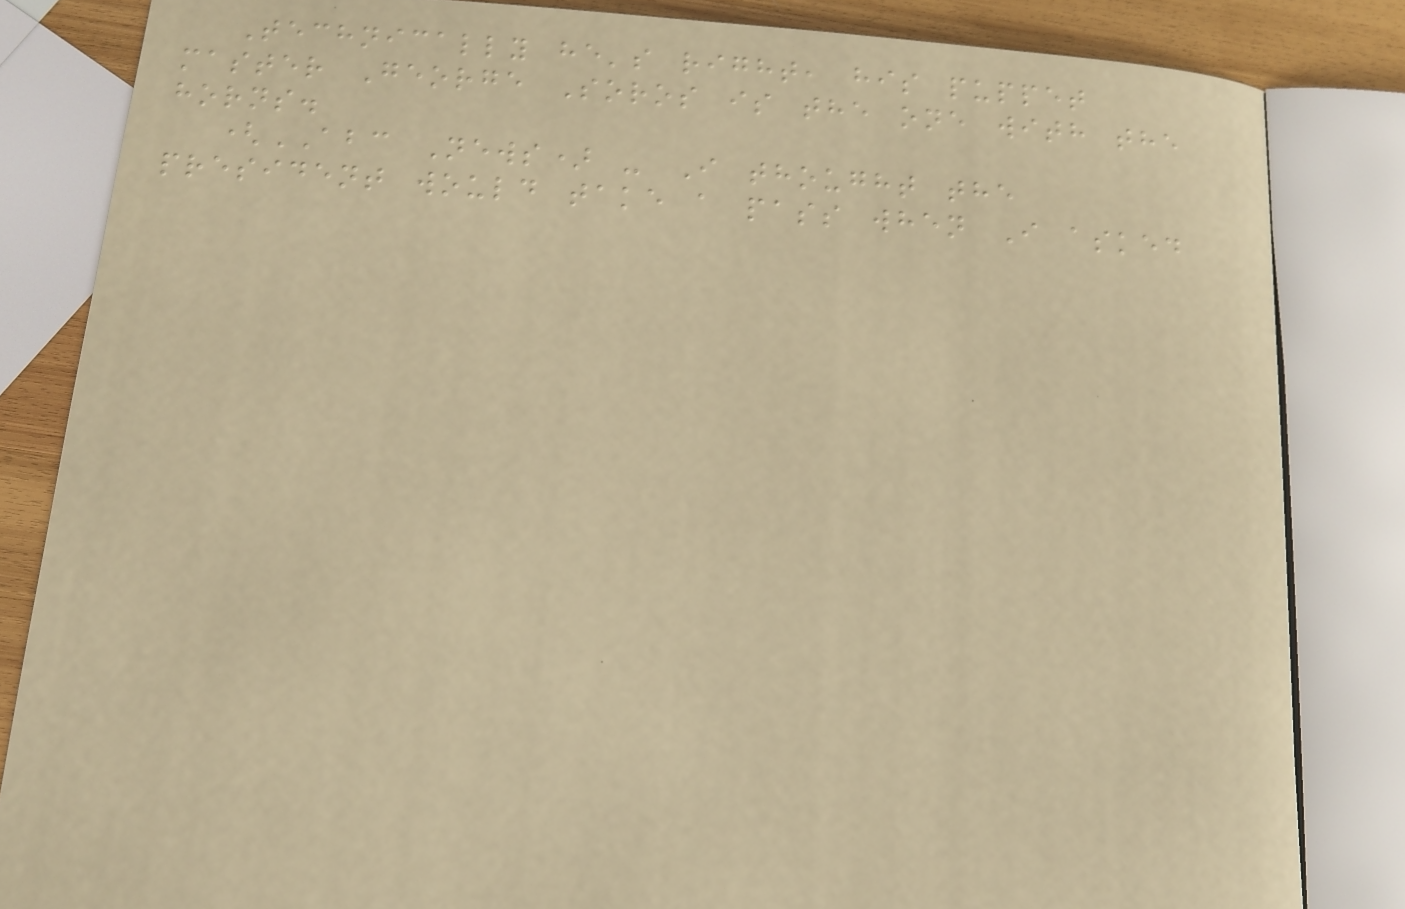Technically he's right, his puppet
master George Soros is the one with the
horns.
(ABC News) - I thought the
president would take a pass when I asked
